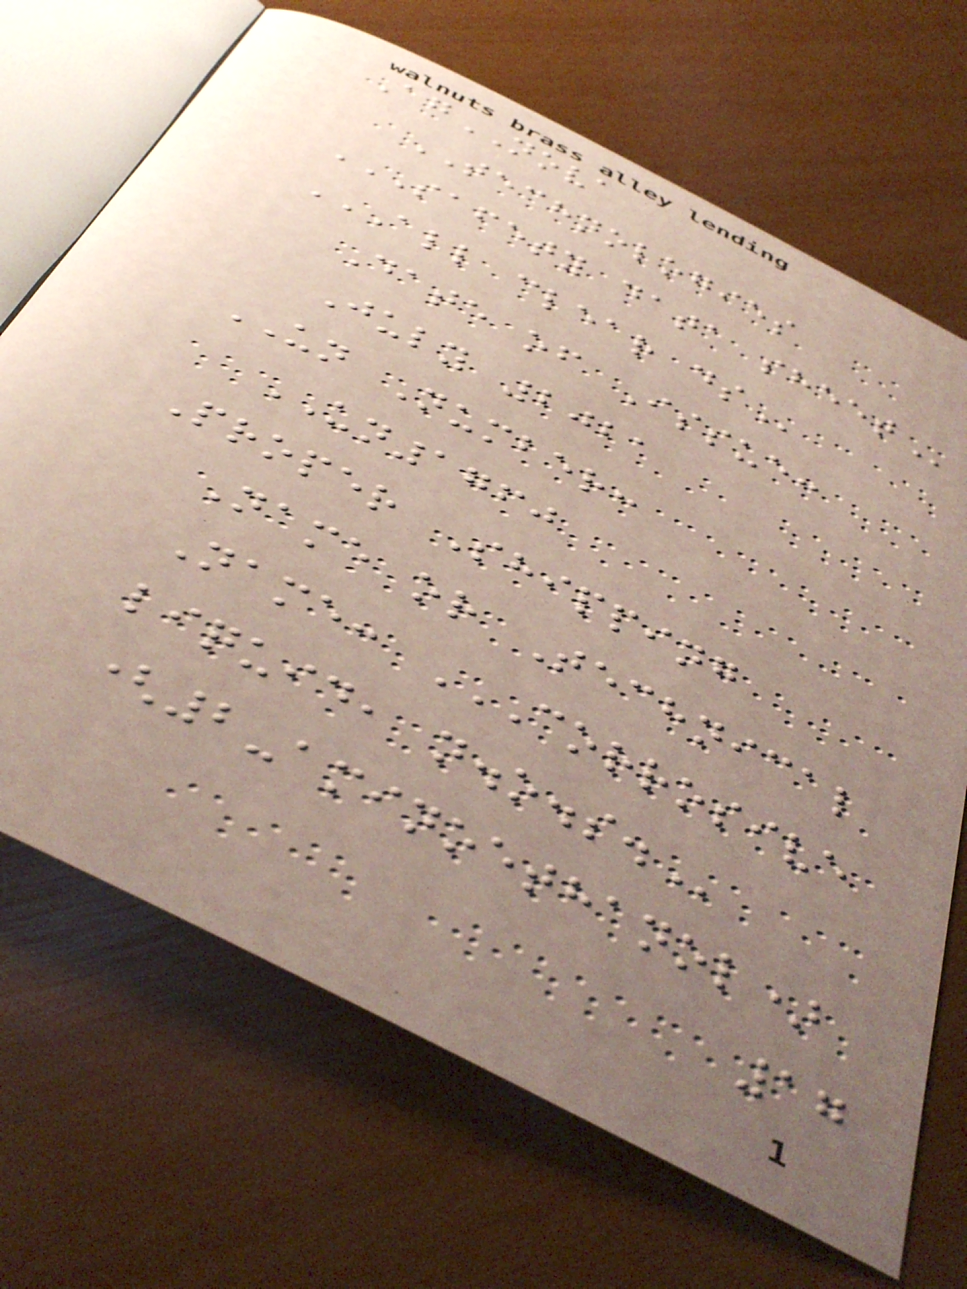AgNOVA
TECHNOLOGIES
SAFETY DATA SHEET
ALL CLEAR DS
Date of Issue:
July 2021
UN Number:
UN1760
Proper Shipping
Name or Technical
Name: CORROSIVE
LIQUID, N.O.S.
(2-aminoethanol)
17
